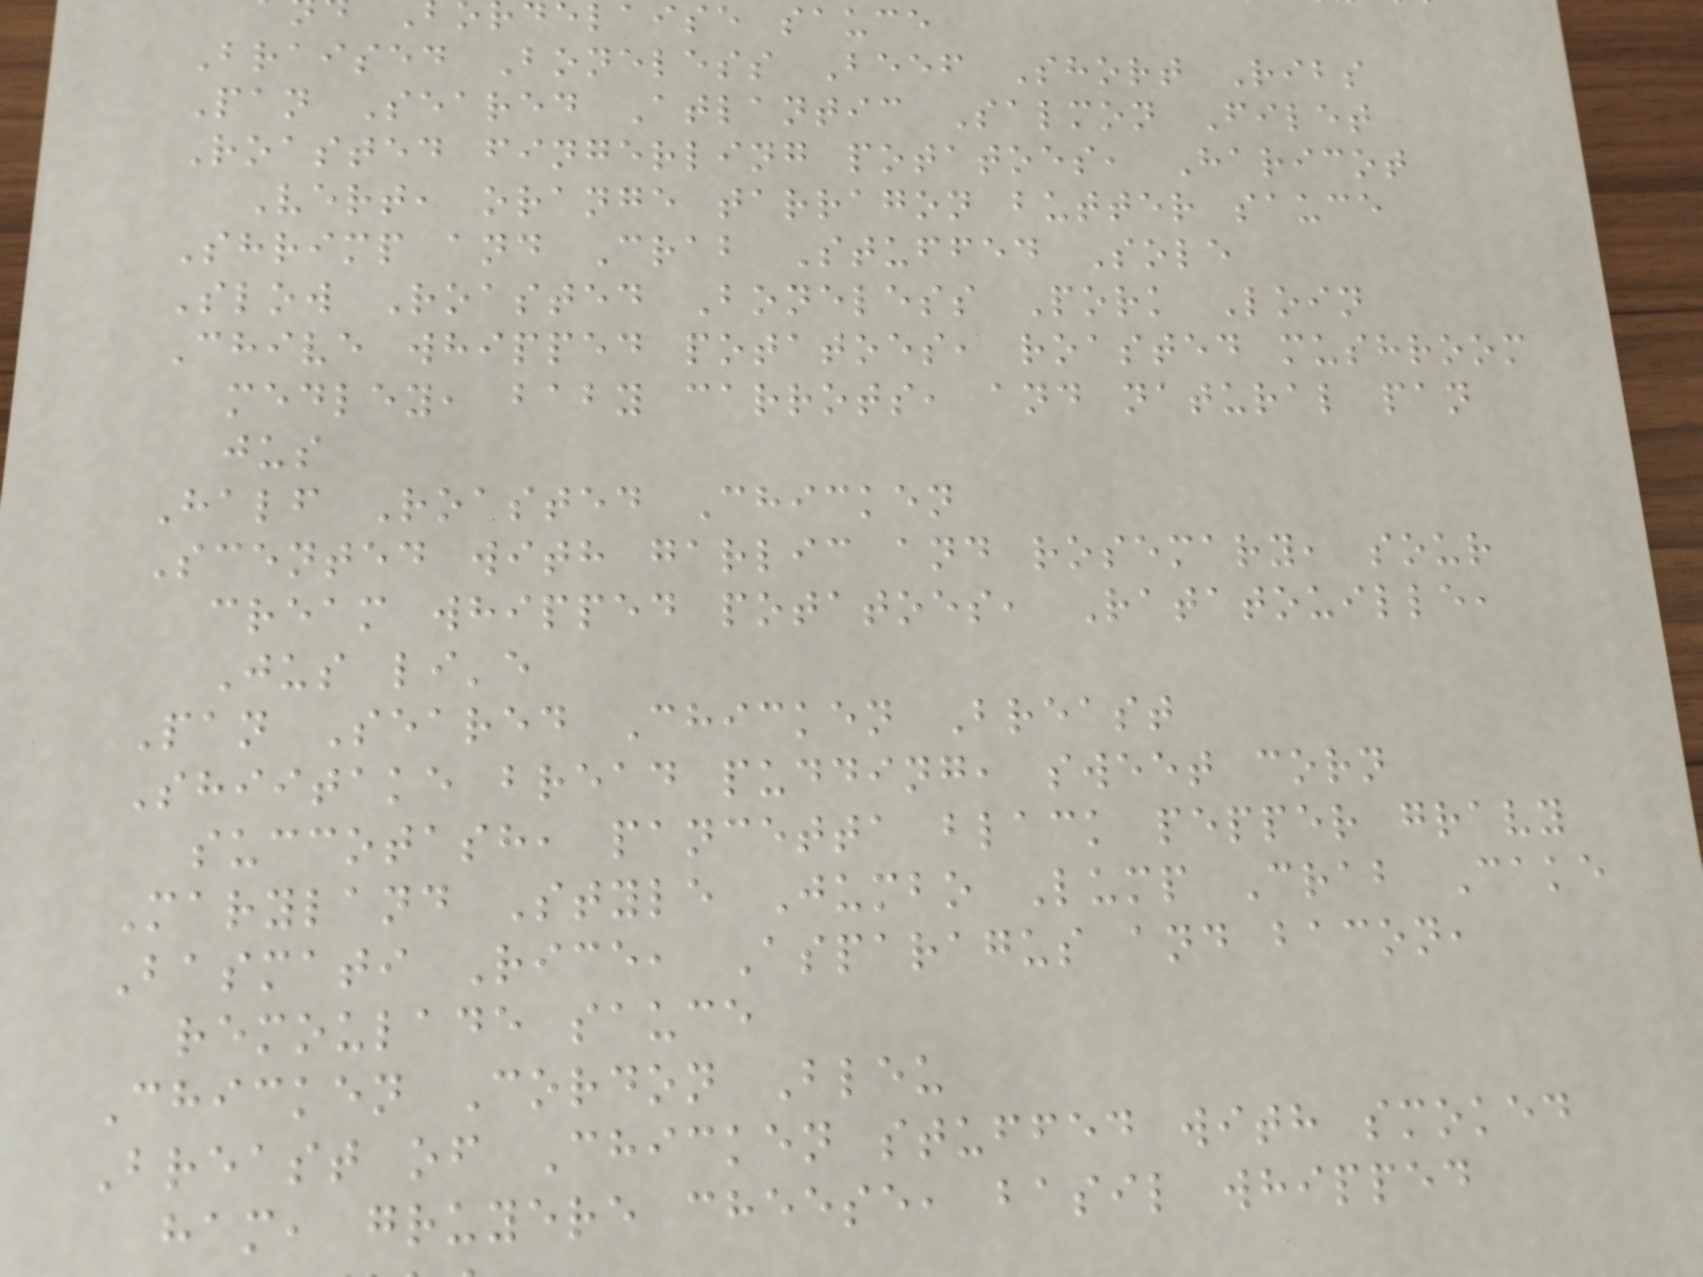elaise sauce
Braised Boneless Beef Short Ribs
Pan Seared Atlantic Salmon Filet
Roasted fingerling potatoes, Haricot
Vert, orange tarragon butter sauce
Shrimp and Crab Stuffed Sole
Slow Roasted Boneless Pork Loin
Chive whipped potatoes, roasted mushroom
medley, baby carrots, and natural pan
jus
Half Roasted Chicken
Scented with garlic and rosemary, sour
cream whipped potatoes, Ratatouille,
Jus li'e
Pan Seared Chicken Breast
Shiitake bread pudding, sweet corn
succotash, pancetta black pepper gravy
Maryland Style Jumbo Lump Crab Cake
Basmati Rice, Asparagus and bacon,
remoulade sauce
Chicken Cordon Bleu
Breast of Chicken stuffed with smoked
ham, gruyere cheese, basil whipped
